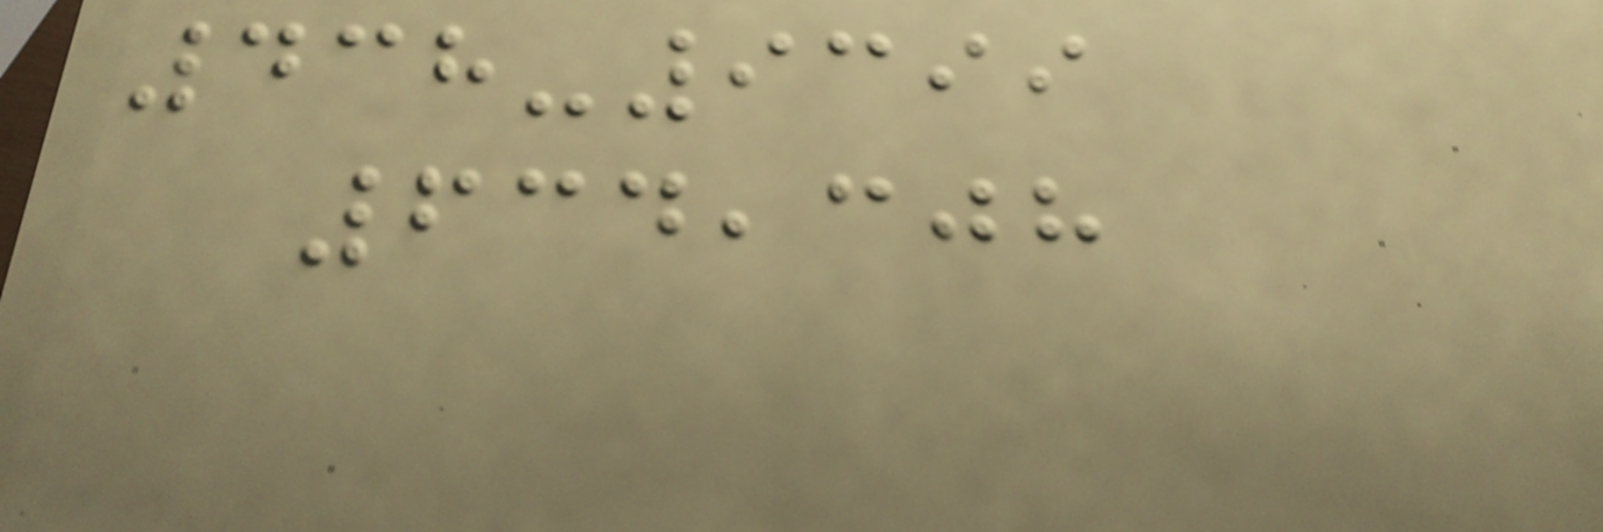438-9399
634,308
